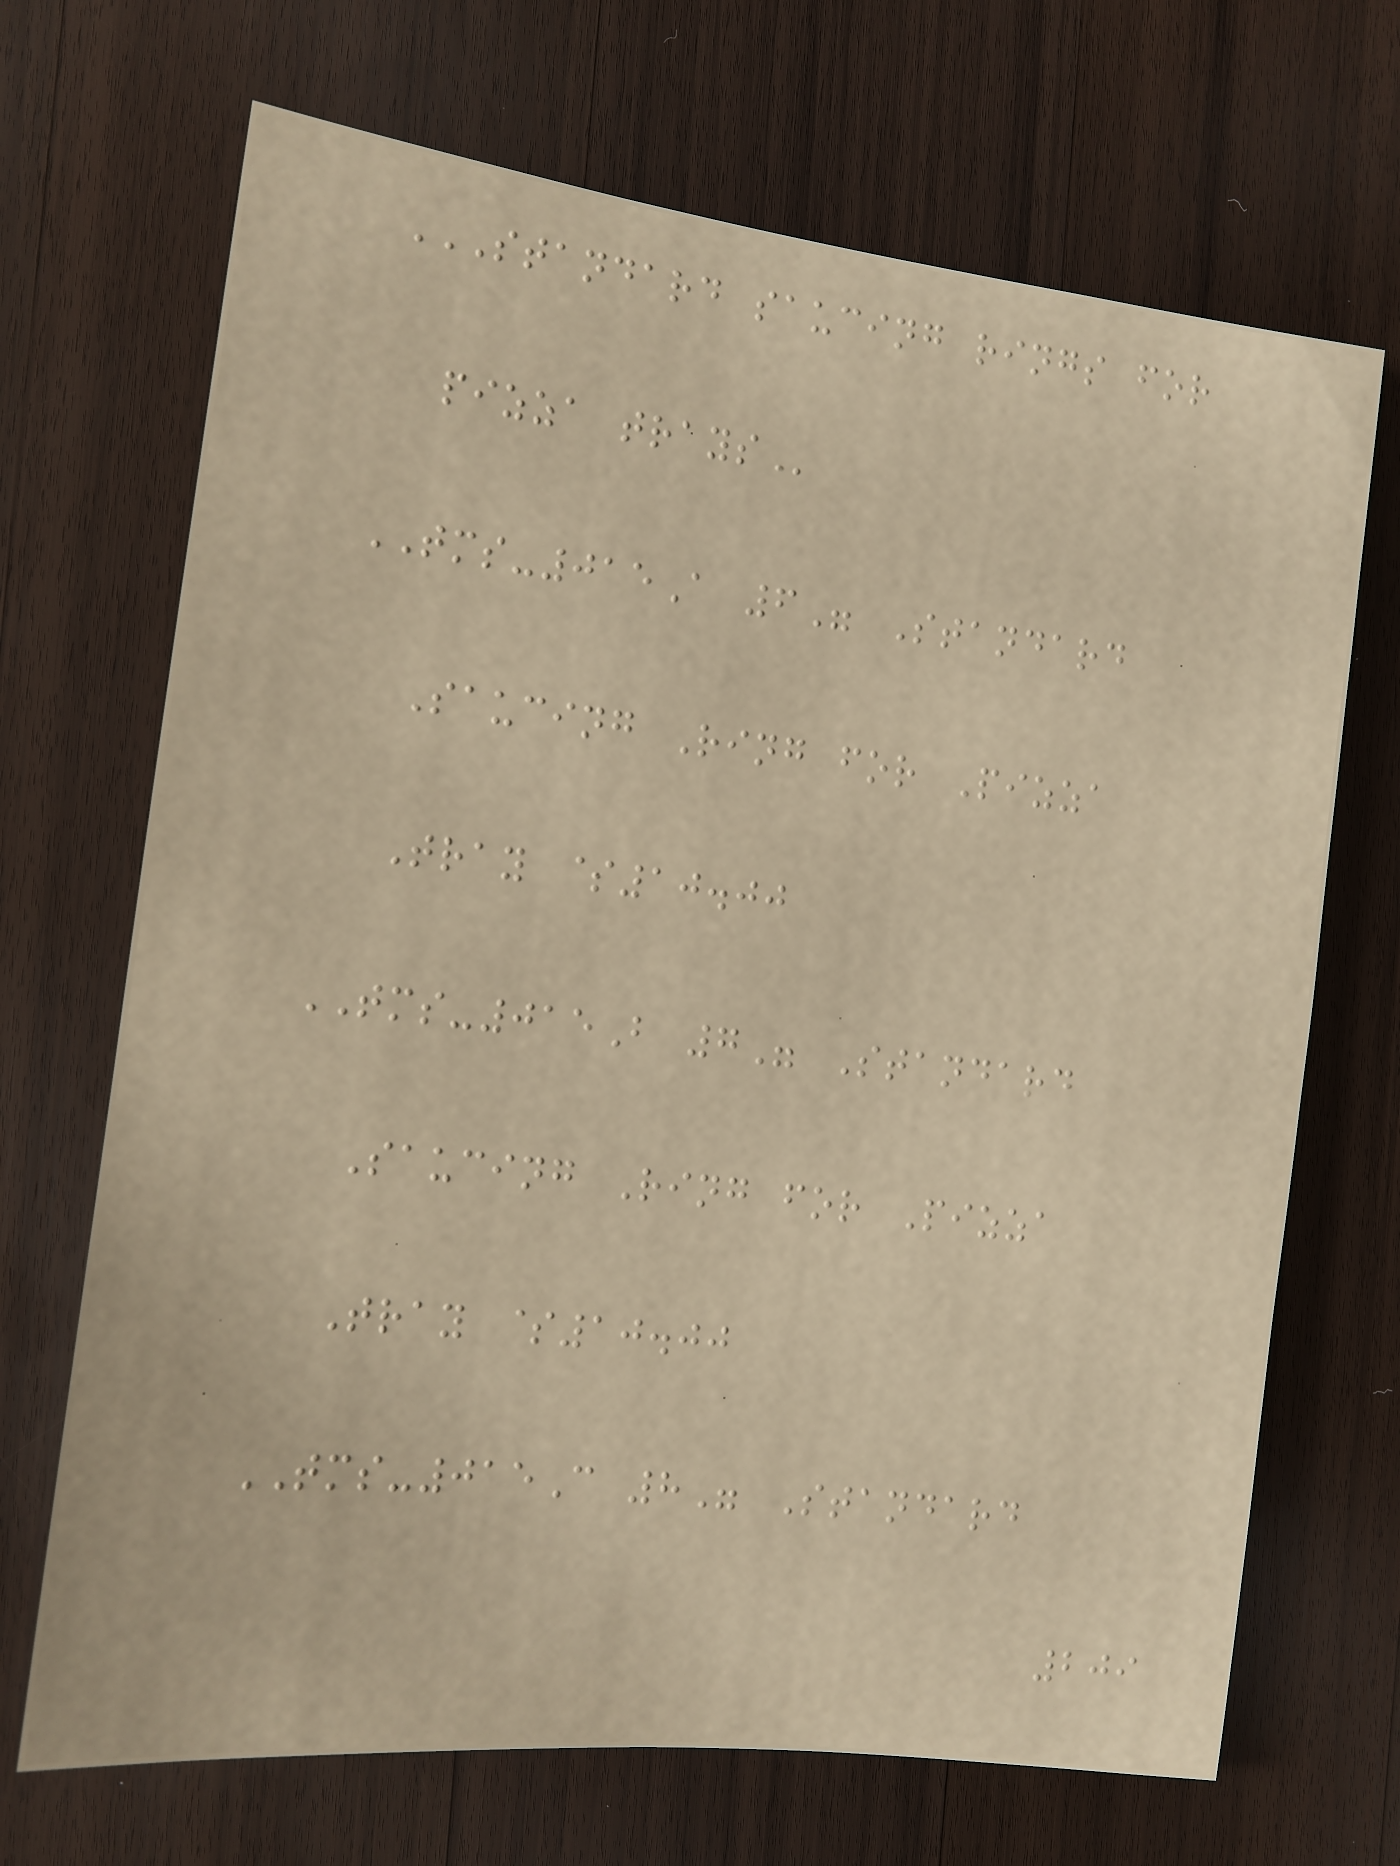STANDARD SAUCING RINGS FOR
PIZZA TRAYS
TMS-015A 6" Standard
Saucing Ring for Pizza
Tray $10.00
TMS-015B 7" Standard
Saucing Ring for Pizza
Tray $10.00
TMS-015C 8" Standard
209
